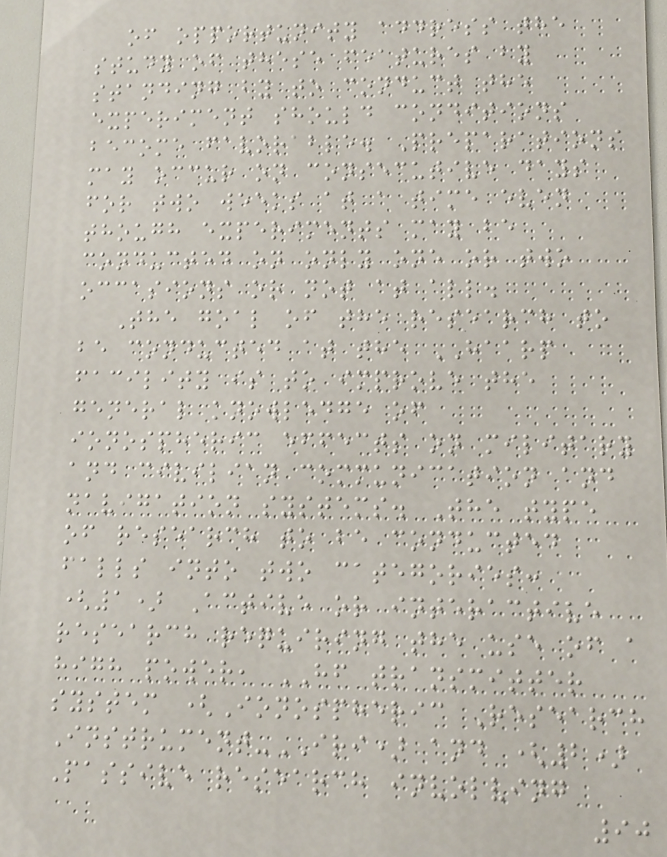of opportunity address the
study of these features by
standing by to conduct the
experiment should conditions
become favorable. Preparations
may occur on consecutive days
for two weeks at a time even
though experiments may be
conducted on only one or two
occasions or not at all.
The goal of the research to
be conducted at the HAARP
facility is to improve the
general knowledge of
ionospheric effects on military
and civilian communication and
navigation systems. The type
of research to be conducted
falls into two categories:
(1) Active or interactive
research requiring the use of a
high power, HF transmitter
system (Ionospheric Research
Instrument-IRI) and (2)
Passive research involving
90
